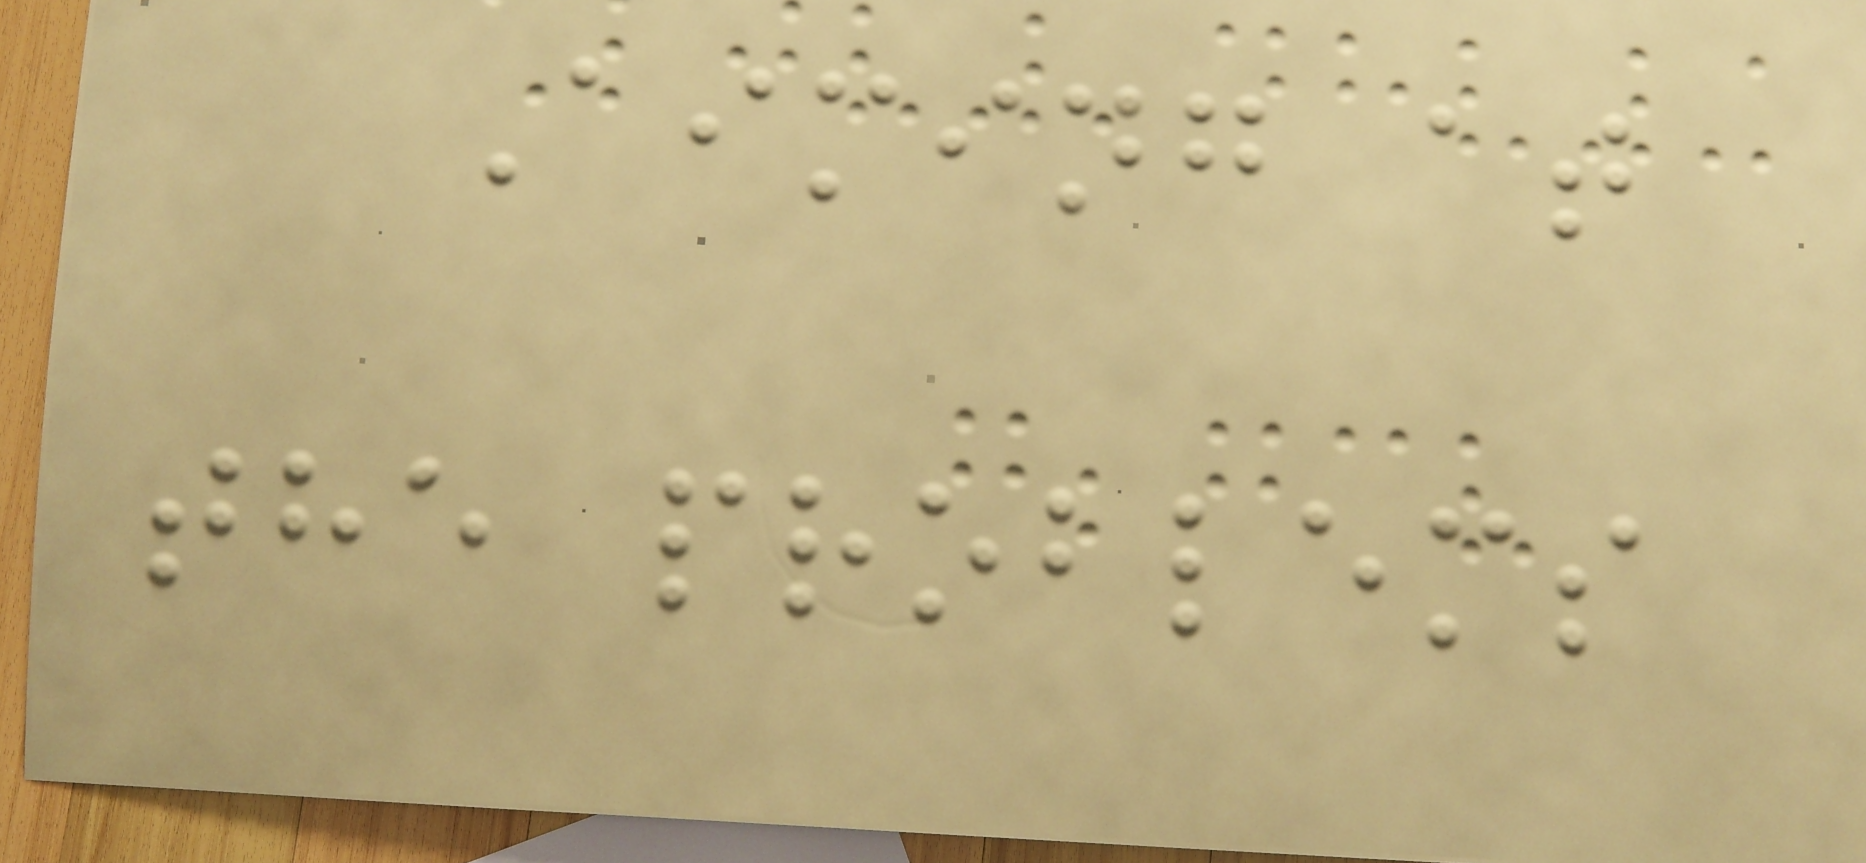Aiming at
the problems
